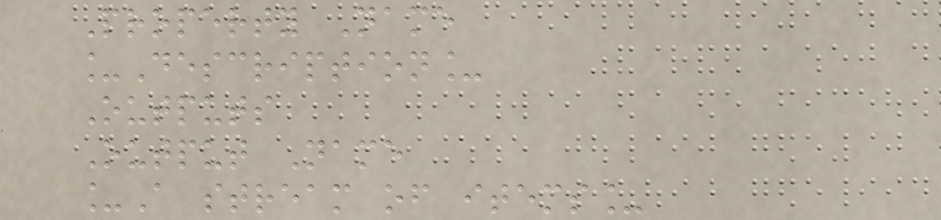Property Name
_Description_
Outputs
Output Name
_A stream of items_
